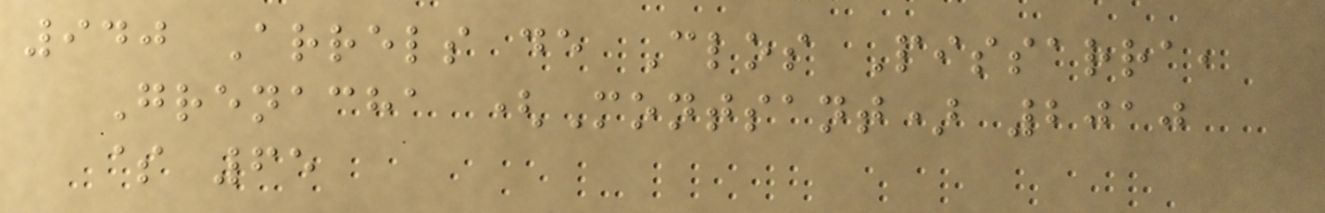940 Arrels de Clos Pissarra,
Grenacha (Montsant) 2010
$ 65
